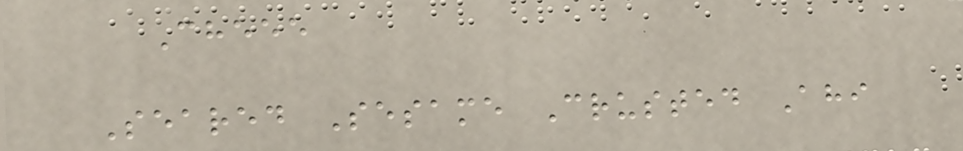Cheee
Seared Sesame Crusted Ahi
